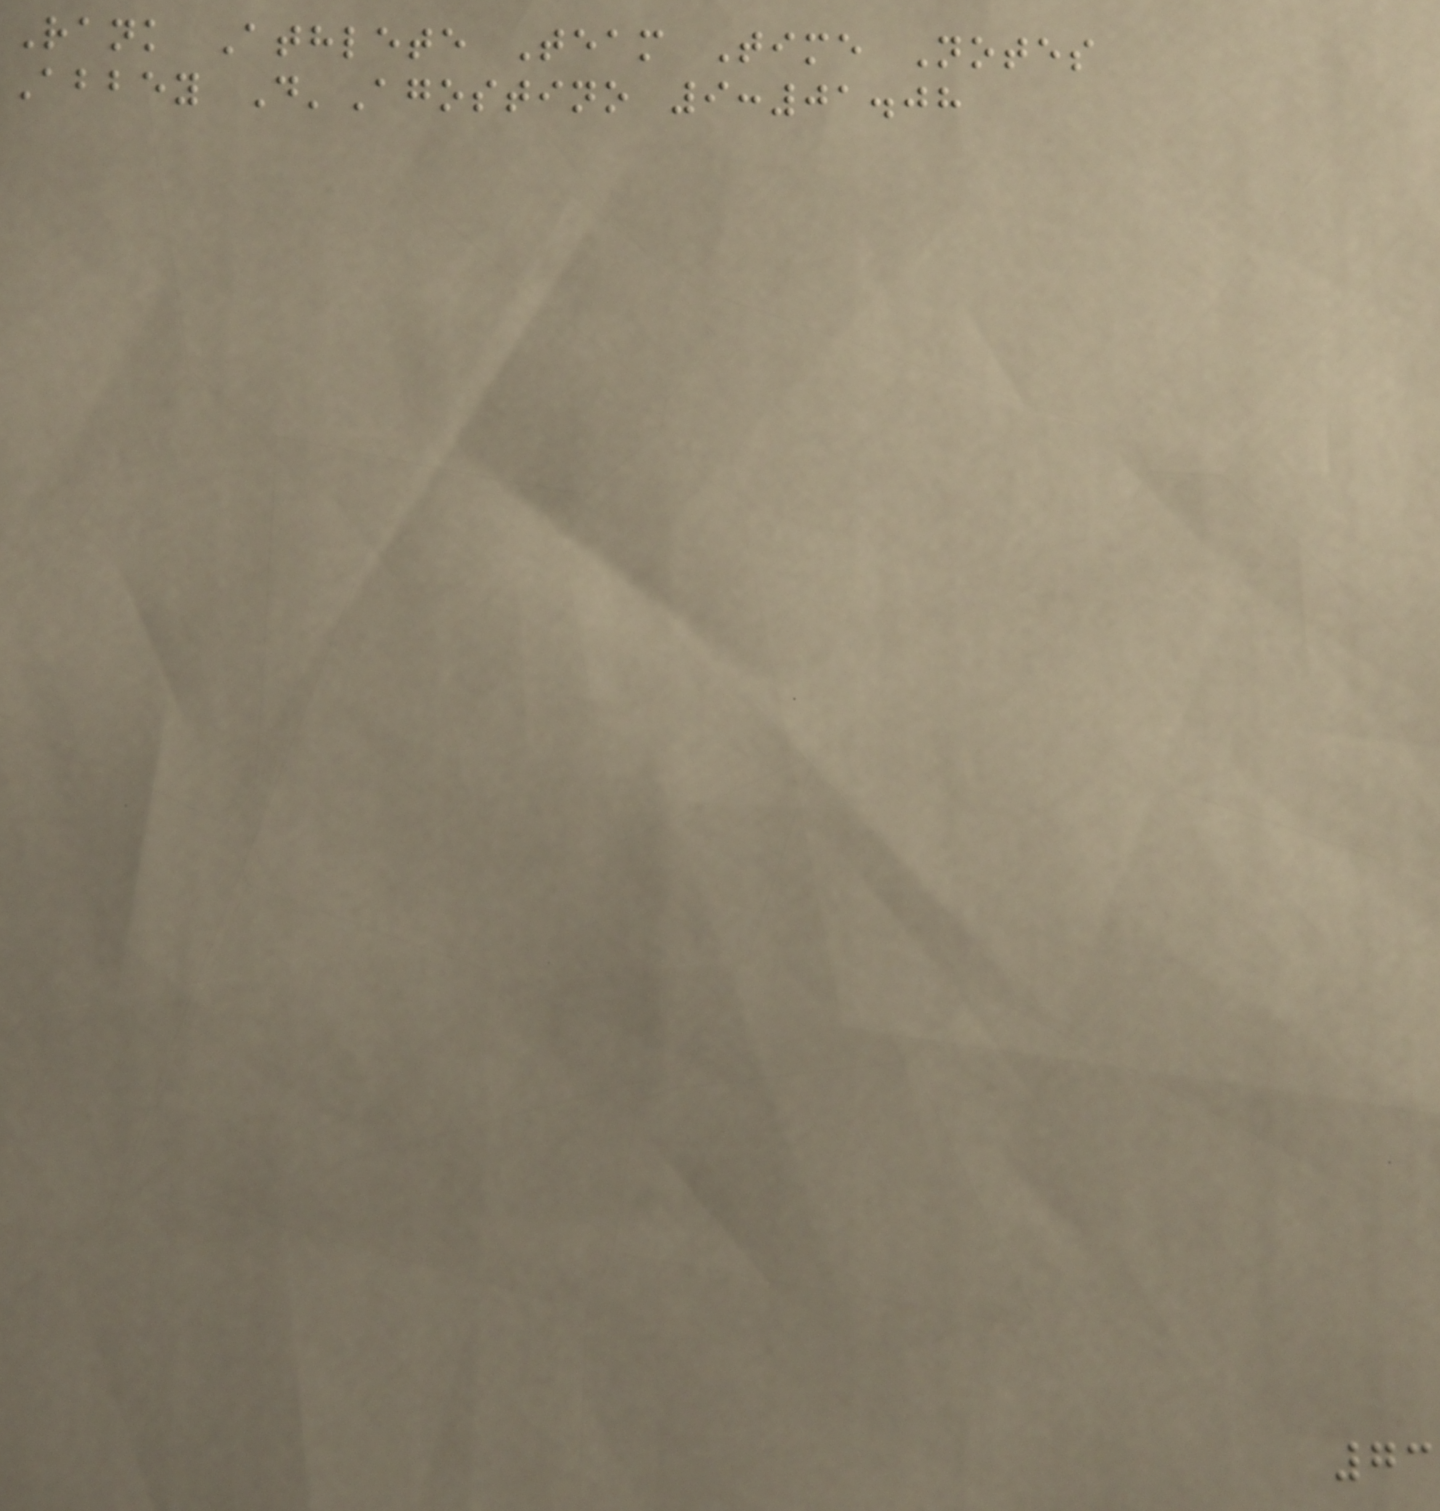Rank Athlete Team Time Notes
Abbey D'Agostino 9:01.08
73
